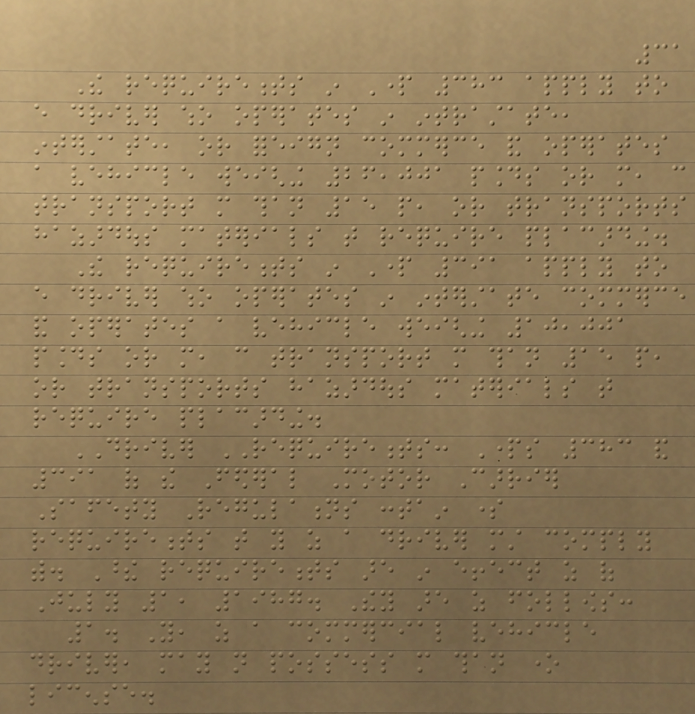31
The requirements in Part 383 apply to
every driver who operates in intrastate,
interstate, or foreign commerce and operates
a vehicle weighing 26,001 pounds or more, can
transport more than 15 people, or transports
hazardous materials that require placarding.
The requirements in Part 391 apply to
every driver who operates in interstate commerce
and operates a vehicle weighing 10,001
pounds or more, can transport more than 15 people,
or transports hazardous materials that
require placarding.
DRIVER REQUIREMENTS: Parts 383 and
391 of the Federal Motor Carrier
Safety Regulations contain some
requirements that you as a driver must comply
with. These requirements are in effect as of
July 1, 1987. They are as follows:
1. You, as a commercial vehicle
driver, may not possess more than one
license.
